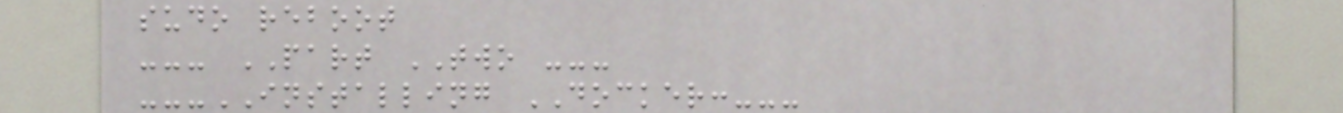sudo reboot
--- PART TWO ---
---INSTALLING DOCKER:---
